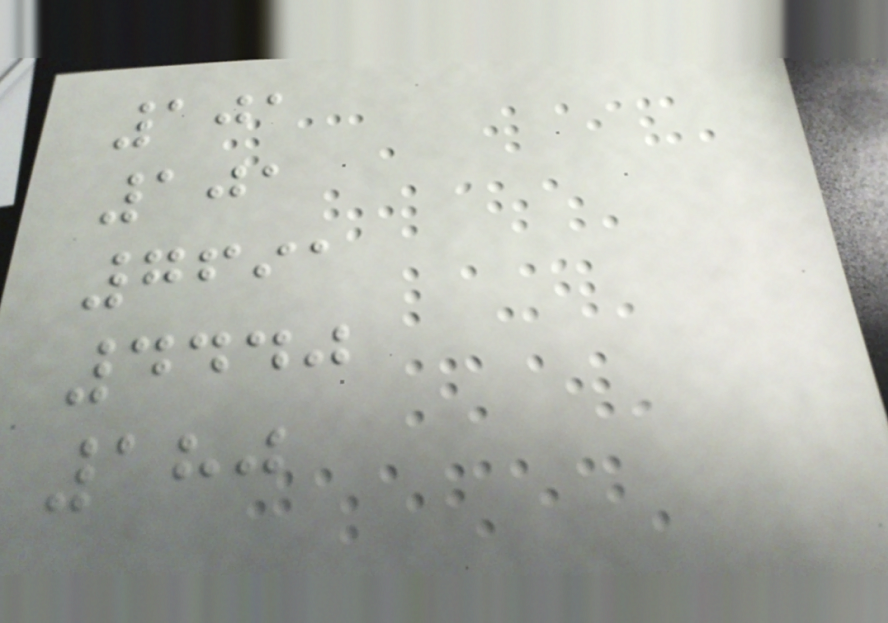101
101
7691
4440
180
